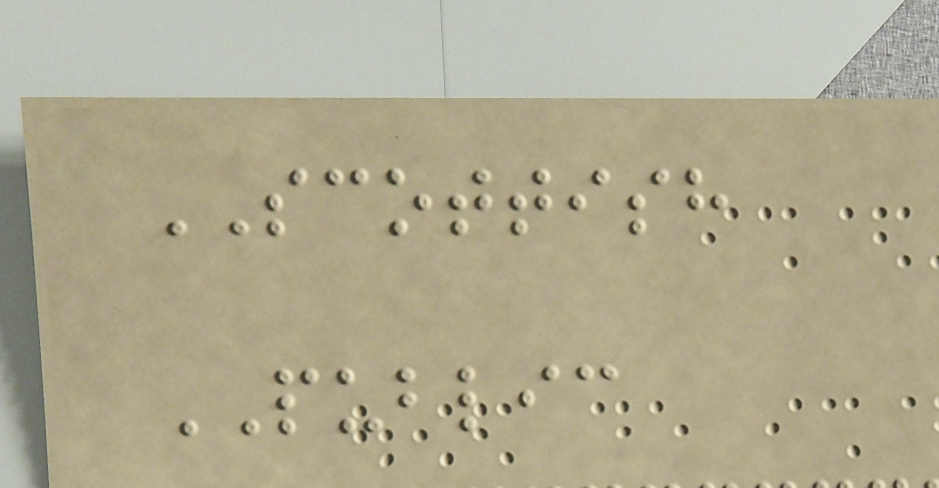SCOTTISH
PUBLIC
